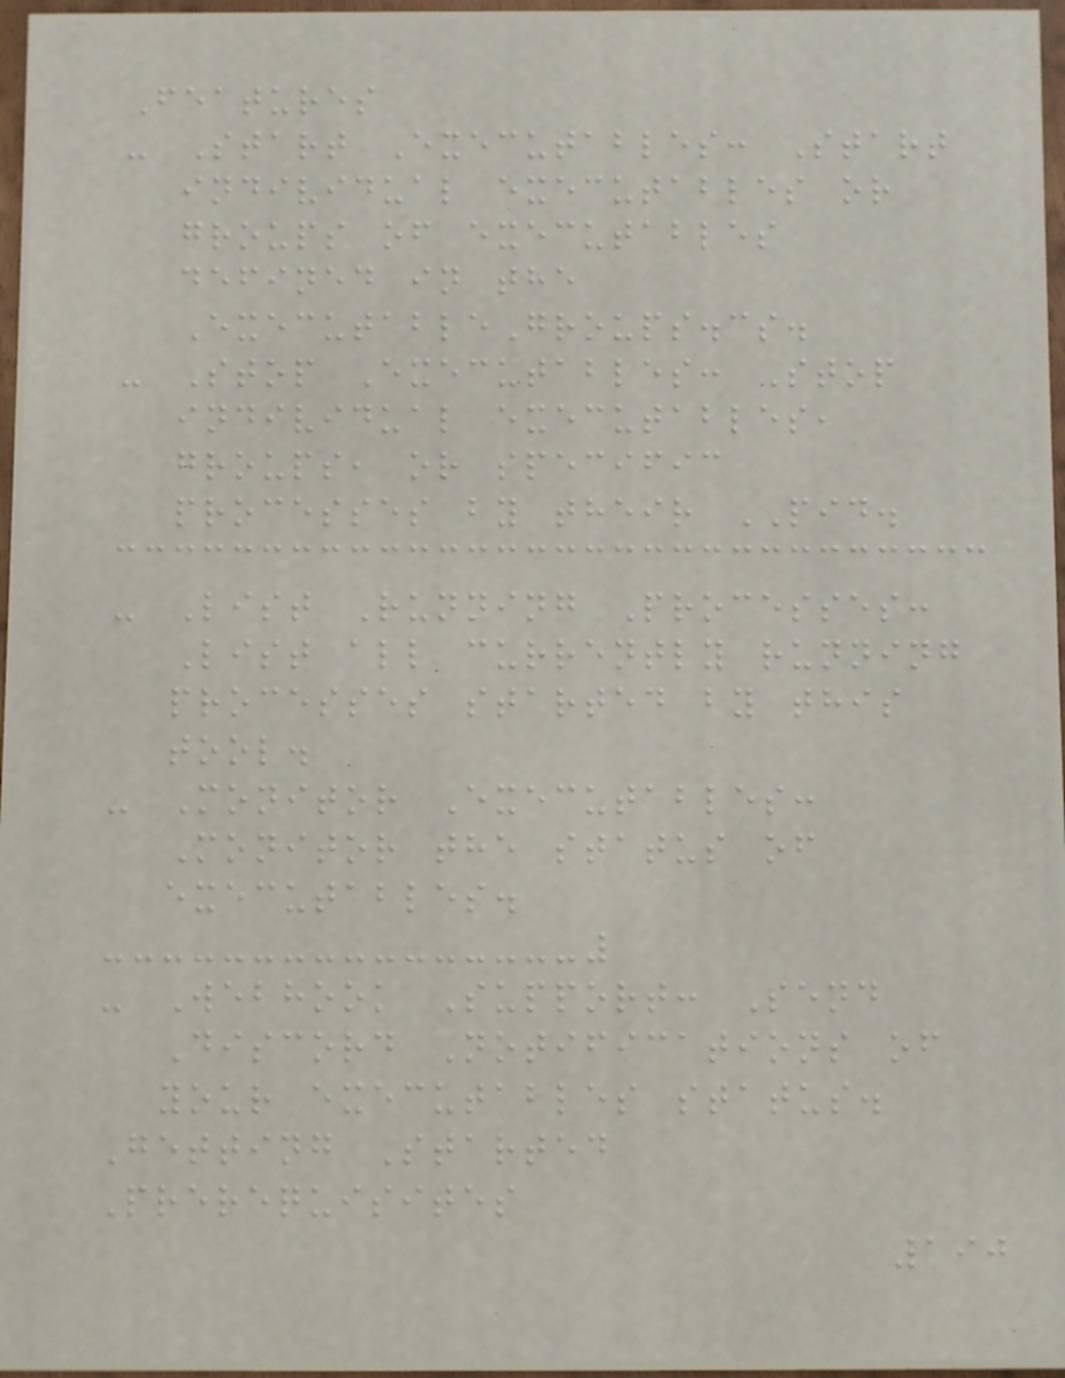Features
- Start Executables: Start
individual executables or
groups of executables
defined in the
ExecutableGroups.cs.
- Stop Executables: Stop
individual executables,
groups, or specific
processes by their PID.
- List Running Processes:
List all currently running
processes started by this
tool.
- Monitor Executables:
Monitor the status of
executables.
- Webhook Support: Send
Discord Notifications of
your executables status.
Getting Started
Prerequisites
190
